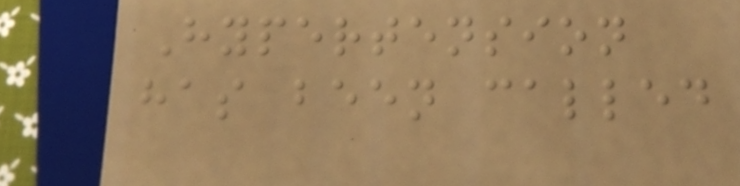Hypertension
has been called
